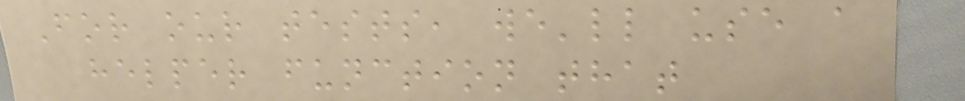For our tests, we'll use a
helper function that
